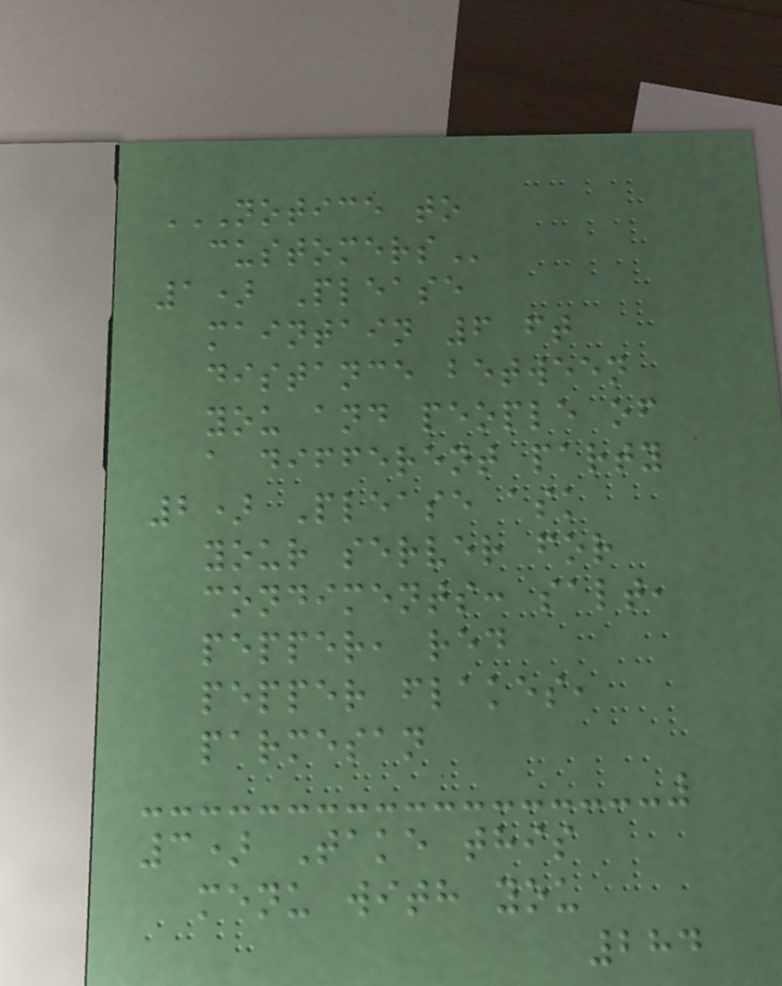NOTICE TO
CUSTOMERS
1) Please
maintain 6 ft
distance between
you and people of
a different party
2) Please ask
your server for
condiments: salt,
pepper, red
pepper flakes,
parmesan
3) Take this
menu with you
284
